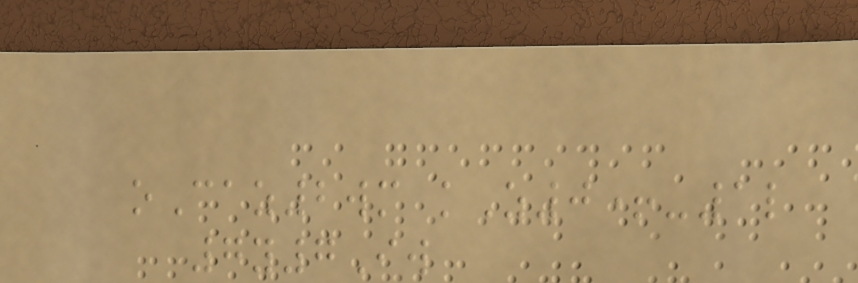oCaz2wm kZ0+-1l
7y7Iw
